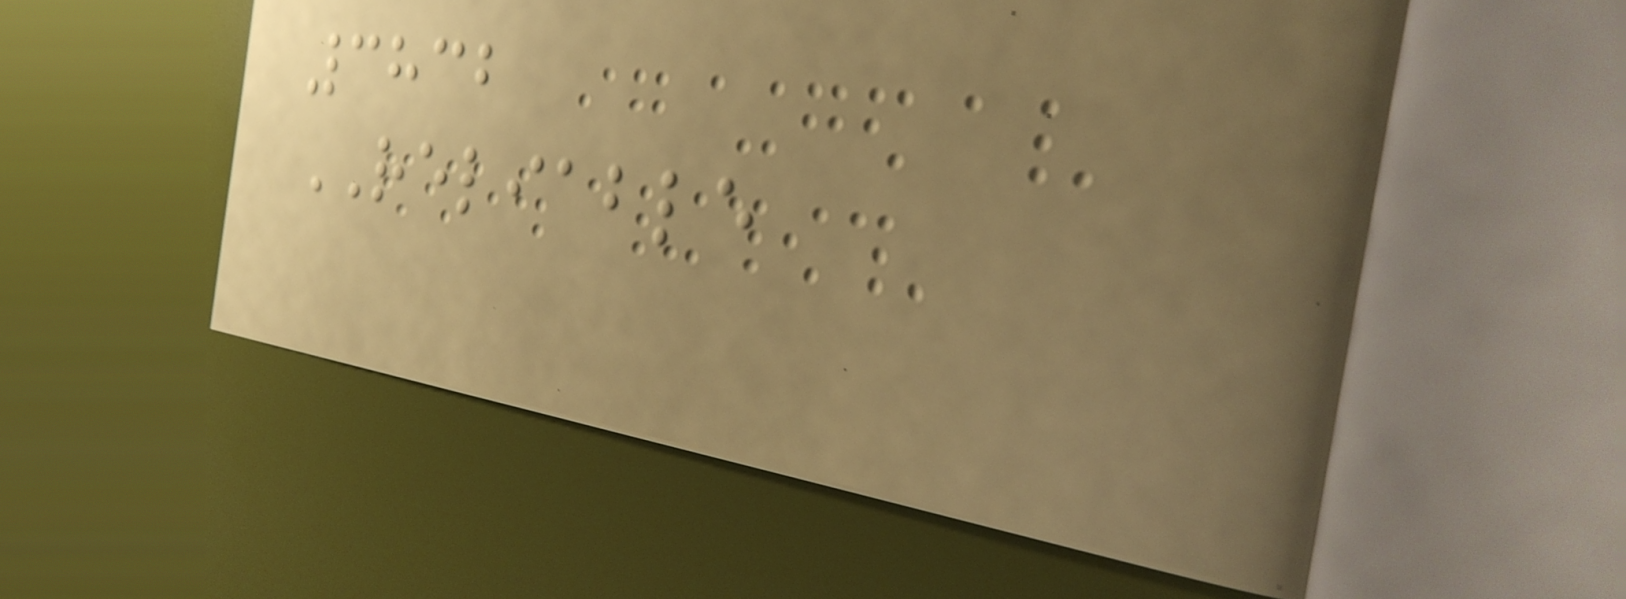3832
RELIABLE
